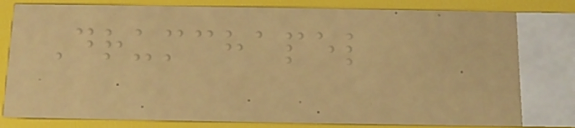Drumchapel
